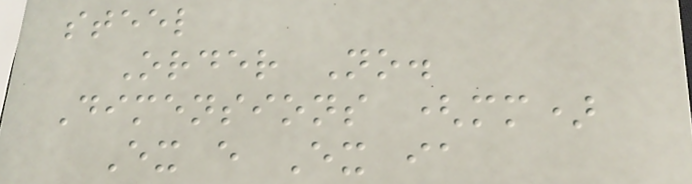steel
Order No.
Dimensions (mm)
Ex e Ex ia
